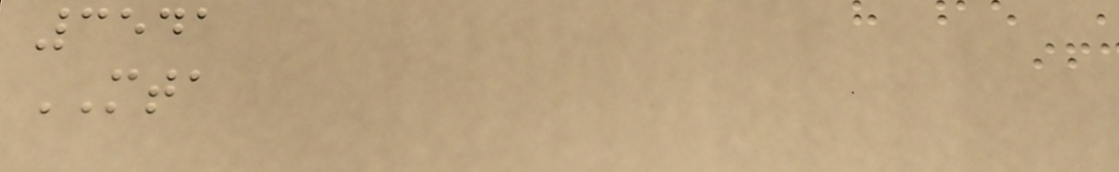3541
MTA
